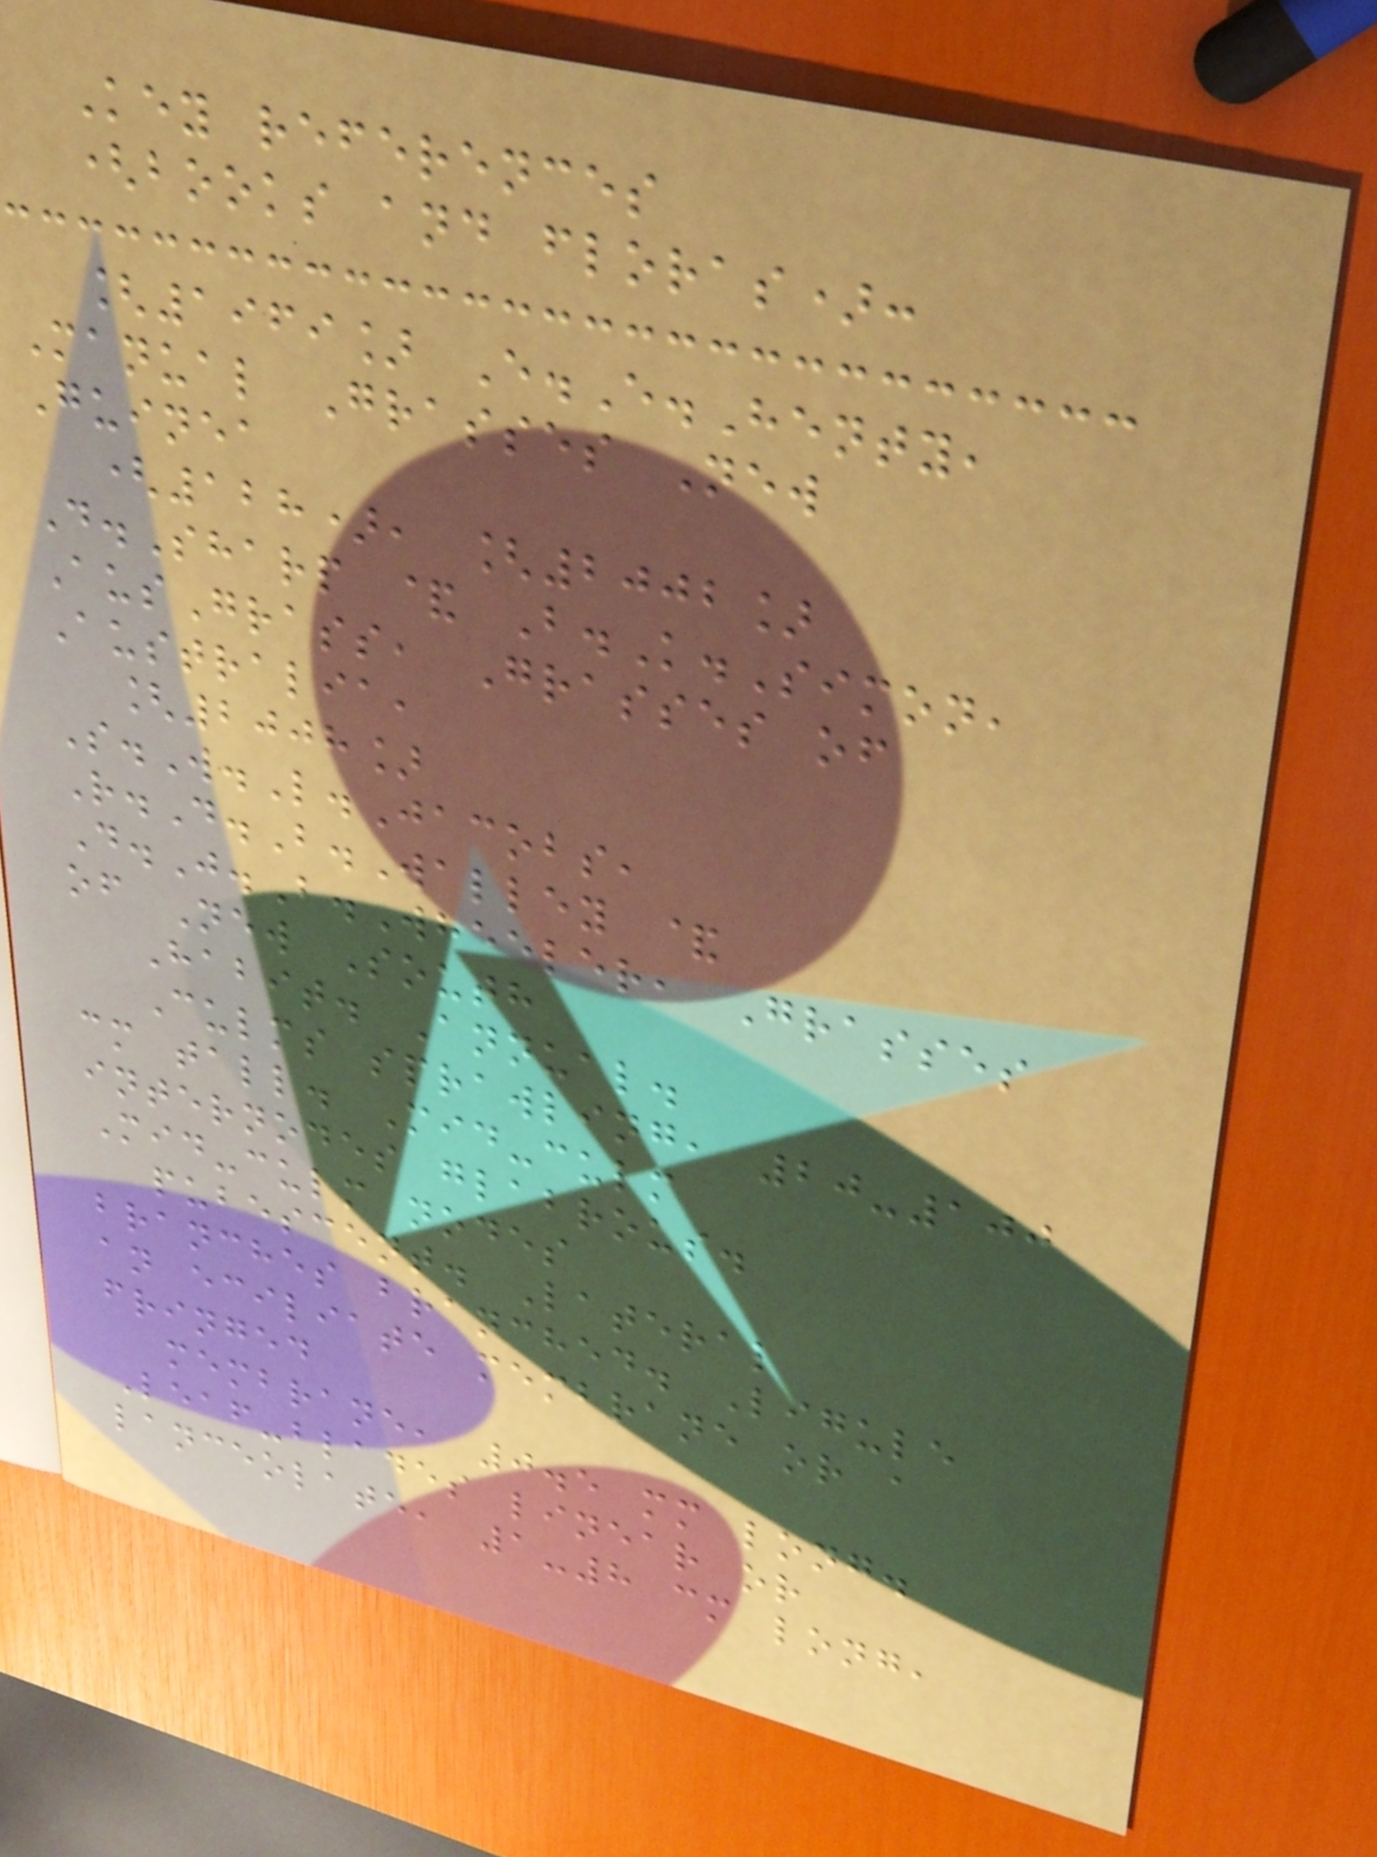Key references
(books and floras):
[1969] E.E.Henty,
Manual Grasses New
Guinea
(128), [2002]
D.Sharp & B.K.Simon,
AusGrass, Grasses of
Australia,
[2008]
S.W.L.Jacobs,
R.D.B.Walley &
D.J.B.Wheeler, Grasses
of New South
Habit. Annual.
Culms sprawling, 20-100
cm tall. Mid-culm
internodes glabrous.
Mid-culm nodes
pubescent. Lateral
branches branched. Ligule
an eciliate membrane or a
fringed
membrane, 0.5 mm long.
Leaf-blades linear or
lanceolate, 1-8 cm long,
